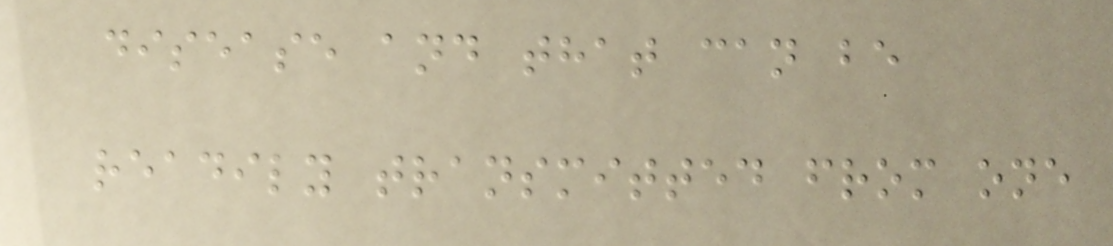disease and that can be
readily transmitted from one
